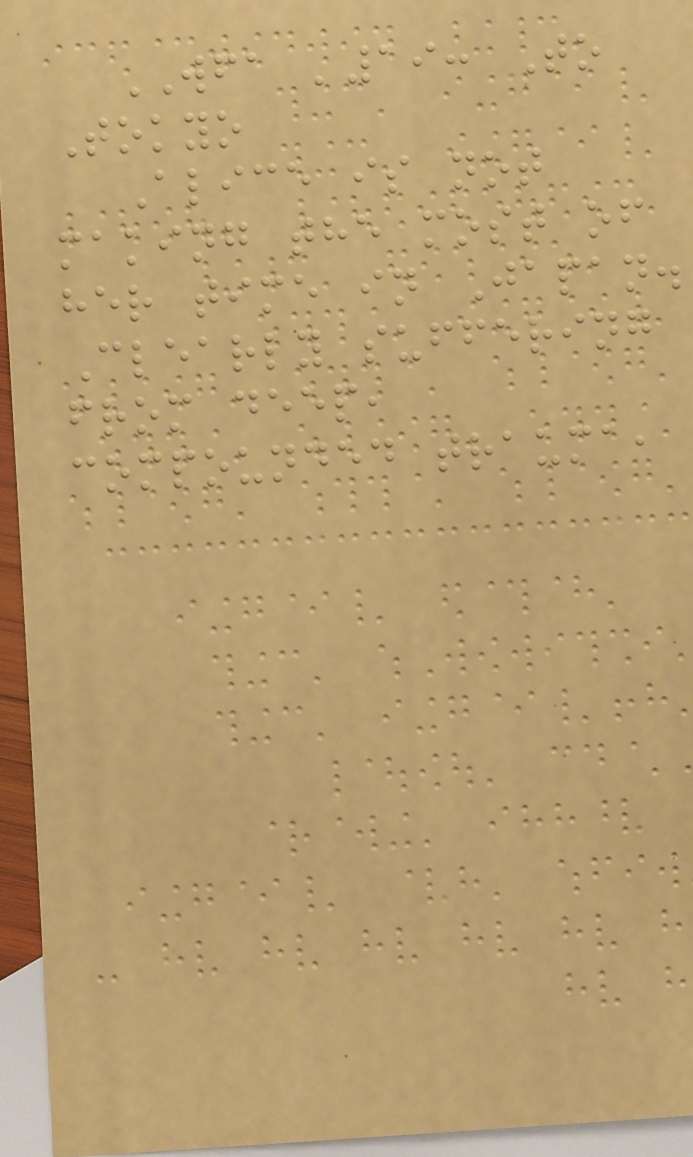WFA '19: To
Tokyo
Alice is not
making the most of
her time in Japan.
Clearly suffering
from deep,
compounded trauma,
